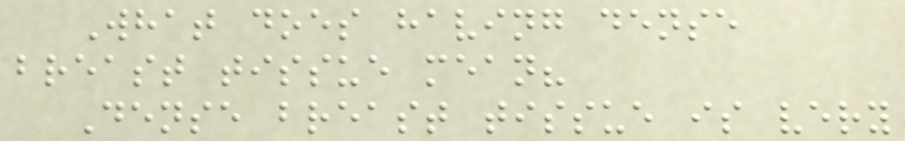What does having dense
breast tissue mean?
Dense breast tissue is very
